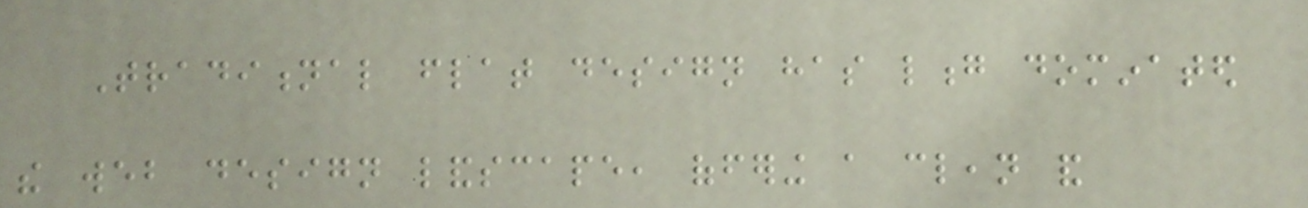Traditional flat design has long dominated
the web design landscape, offering a clean and
